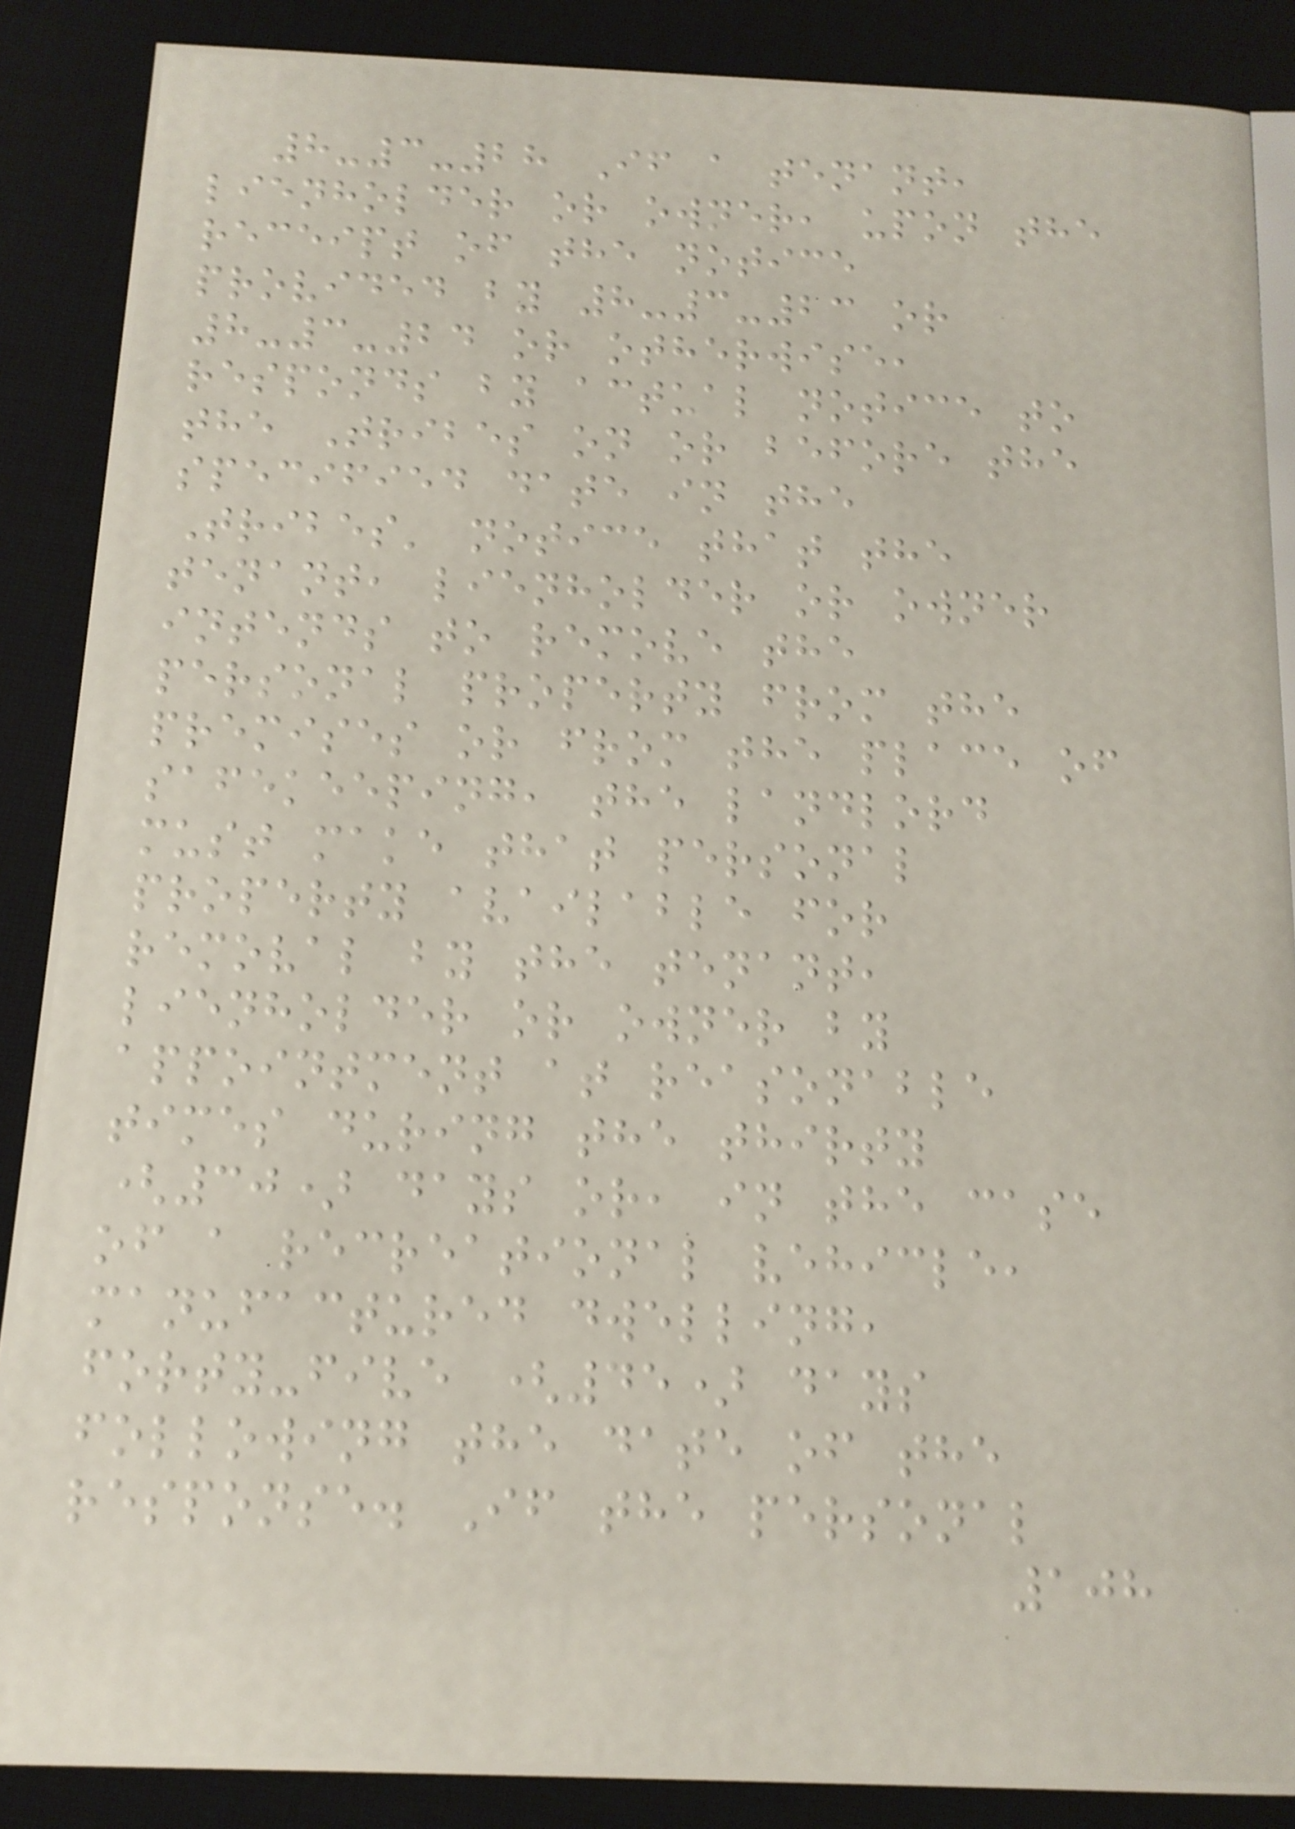8-3-28 If a tenant,
lienholder or owner, upon the
receipt of the notice
provided by 8-3-23 or
8-3-24 or otherwise,
responds by actual notice to
the Tribes on or before the
specified date in the
Tribes' notice that the
tenant, lienholder or owner
intends to remove the
personal property from the
premises or from the place of
safekeeping, the landlord
must make that personal
property available for
removal by the tenant,
lienholder or owner by
appointment at reasonable
times during the thirty
(30) days or, in the case
of a recreational vehicle,
manufactured dwelling,
forty-five (45) days
following the date of the
response. If the personal
108
